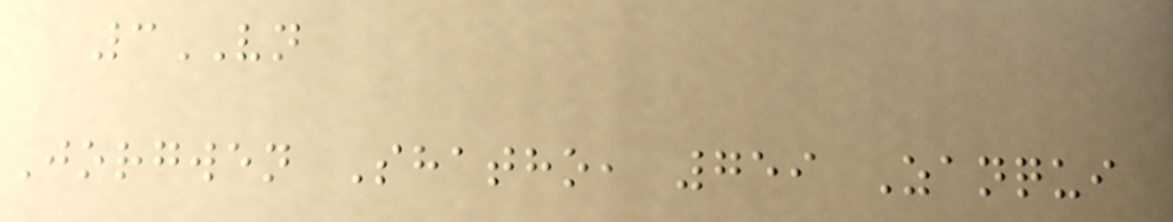3VN
Jorgwen Shatho, 759 Zanqui
